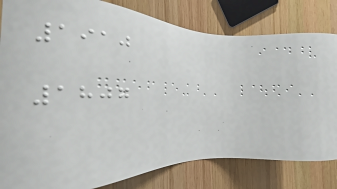1910
1807
